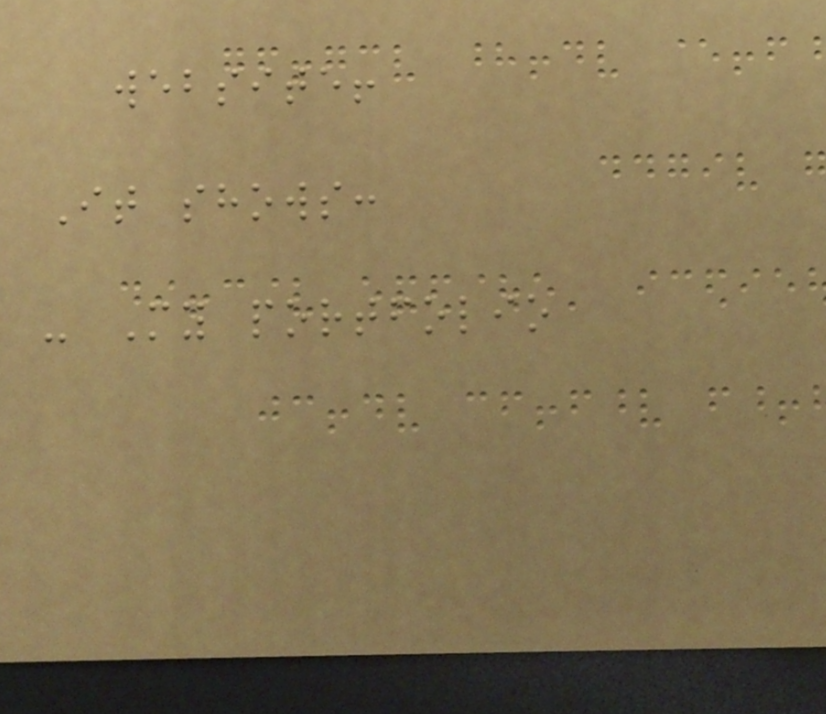website!
It shows:
- My portfolio
